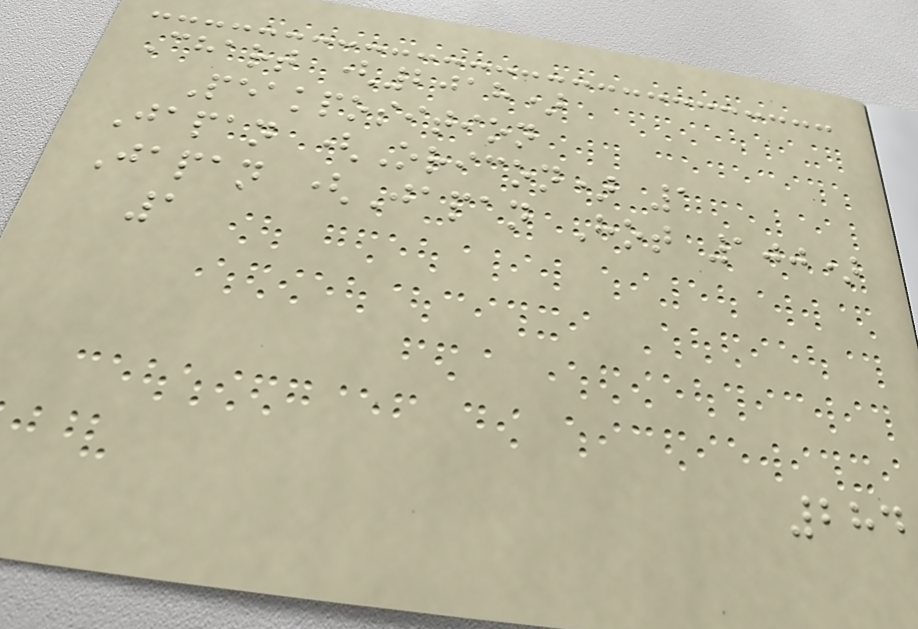Chart (2018)
Peakposition
Japan (Oricon) 1
Japan (Japan Hot 100)
1
284
